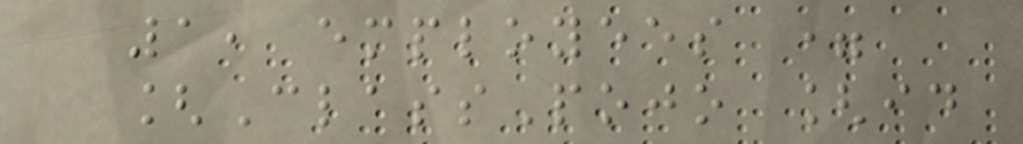1, employees =
[ClassPojo [id
